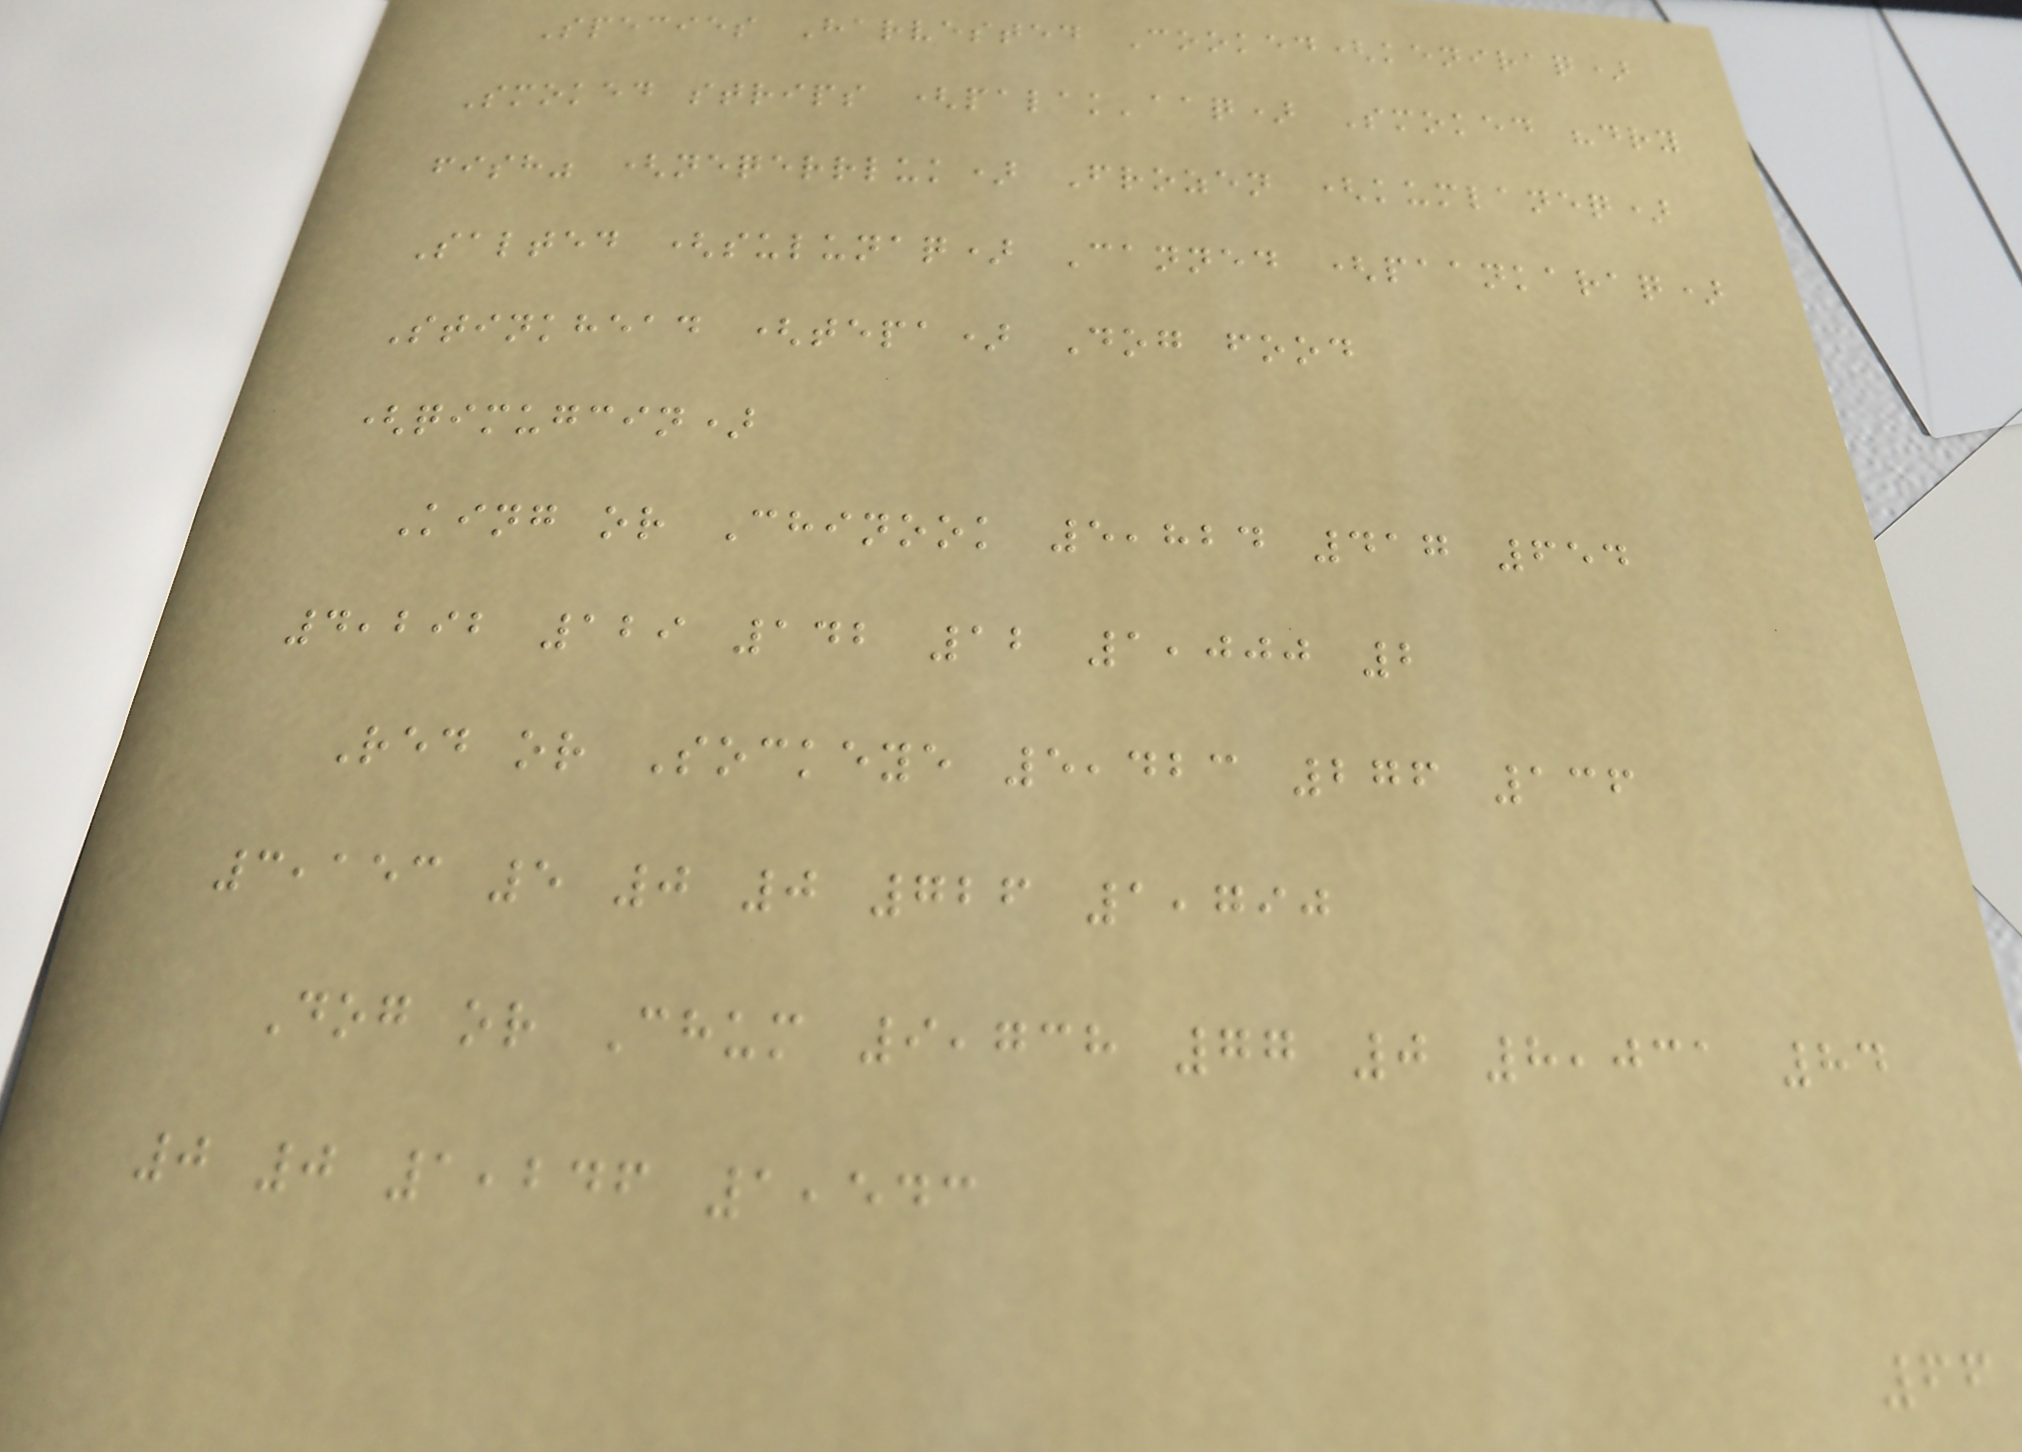Species Harvested Cooked(keniraq)
Smoked strips (palak'aaq) Smoked "dry
fish" (neqerrluk) Frozen (kumlaneq)
Salted (sulunaq) Canned (paankaraq)
Stinkhead (tepa) Dog food
(qimugcin)
King or Chinook 5,824 417 654
4,292 129 142 12 1,000 2
Red or Sockeye 5,423 276 136
3,153 5 0 0 726 1,790
Dog or Chum 9,738 77 0 8,031 84
0 0 1,246 1,543
66
